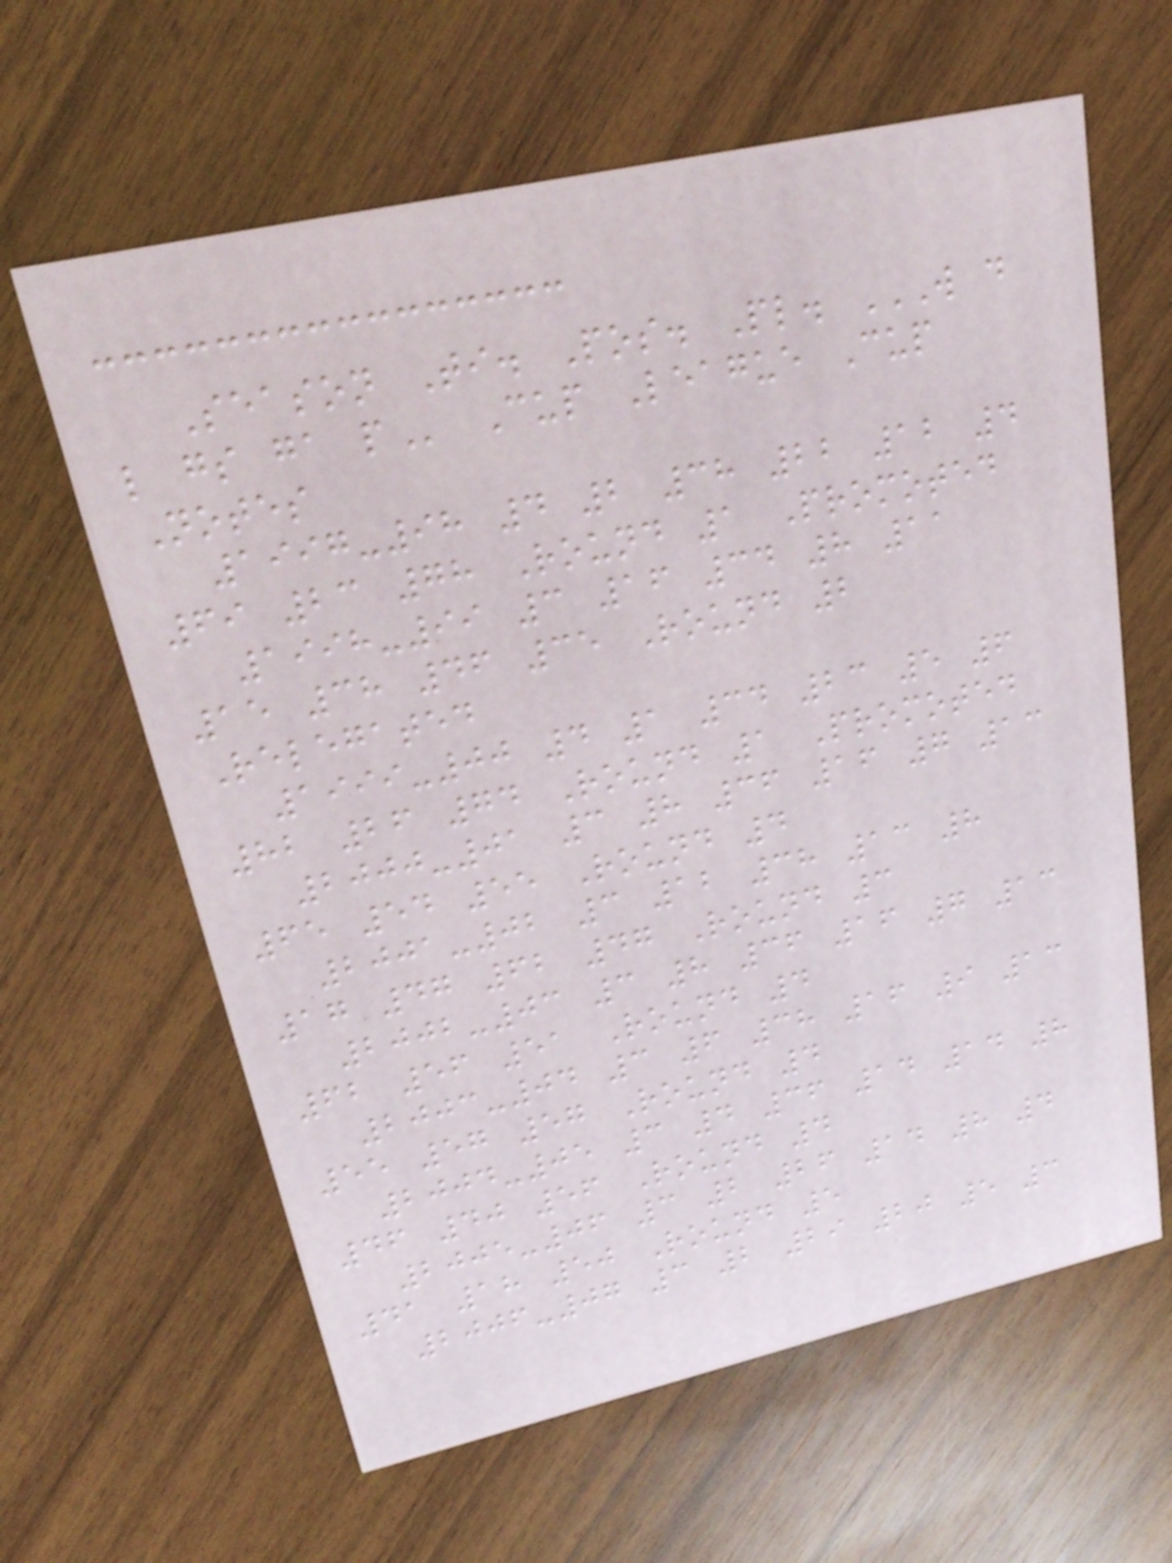Season Ti. Pos. Pl. W D
L GS GA P Cup League Cup
Notes
1997-98 4 2 38 22 12 4
69 23 78 Round 1 Promoted
1998-99 3 16 34 8 11
15 38 46 35 Round 2
Relegated
1999-00 4 1 34 23 5 6
82 26 74 Round 1 Promoted
2000-01 3 8 36 16 7 13
65 54 55 Round 4
2001-02 3 12 38 13 8
17 47 62 47 Round 3
2002-03 3 8 36 16 7 13
62 56 51 Round 4
2003-04 3 6 38 16 9 13
55 57 57 Round 4
2004-05 3 4 36 14 14 8
46 40 56 Round 4
2005-06 3 2 26 14 8 4
41 18 50 Round 5
2006-07 3 2 29 20 5 3
